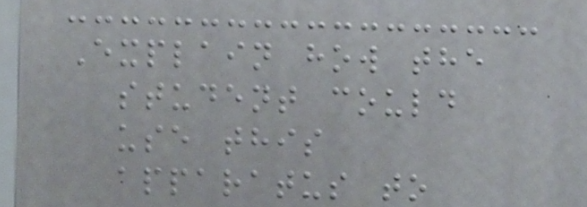Explain how the
student could
use this
apparatus to
